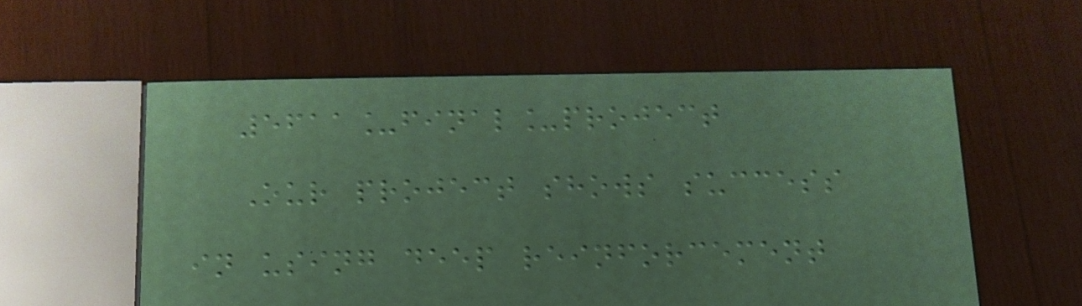5611_final_project
Our project shows success
in using deep reinforcement
